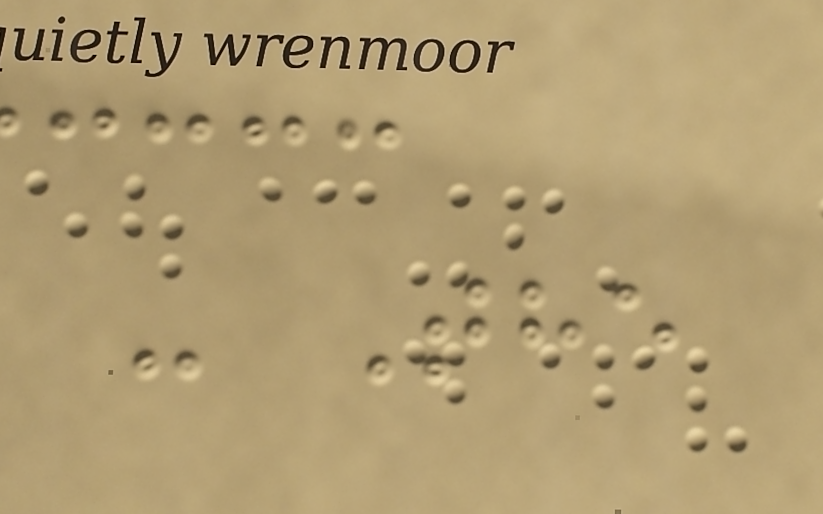- The
